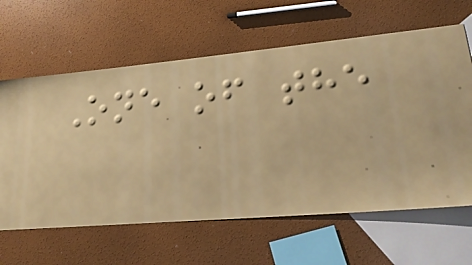One of the
